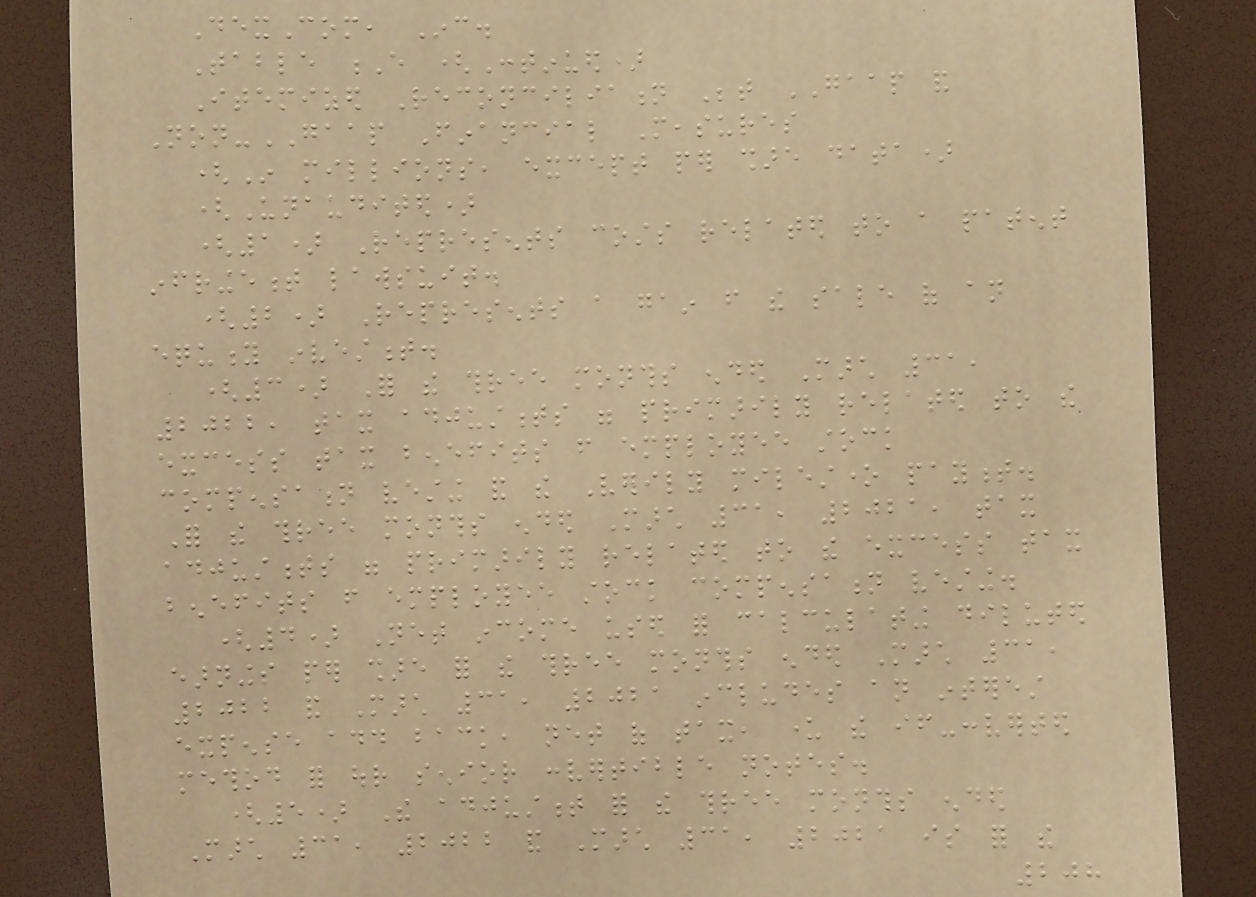DexCom, Inc.
Table E (Continued)
Itemized Reconciliation Between GAAP and
Non-GAAP Financial Measures
(In millions, except per share data)
(Unaudited)
(1) Represents costs related to a patent
infringement lawsuit.
(2) Represents a gain from the sale of an
equity investment.
(3) For the three months ended March 31,
2022, tax adjustments were primarily related to the
excess tax benefits from employee stock
compensation vesting and the Verily milestone payment.
For the three months ended March 31, 2021, tax
adjustments were primarily related to the excess tax
benefits from employee stock compensation vesting.
(4) Net income used for calculating diluted
earnings per share for the three months ended March 31,
2022 and March 31, 2021 includes an interest
expense add back, net of tax, under the if-converted
method for our senior convertible notes.
(5) The adjustment for the three months ended
March 31, 2022 and March 31, 2021 is for the
208
